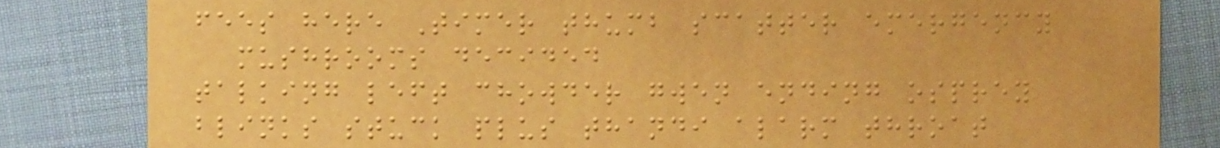fees here Timer thumb scatter emergency
mushrooms decided
talking left chowder gwen ending osprey
blinks stuck plus thandi alarm throat
